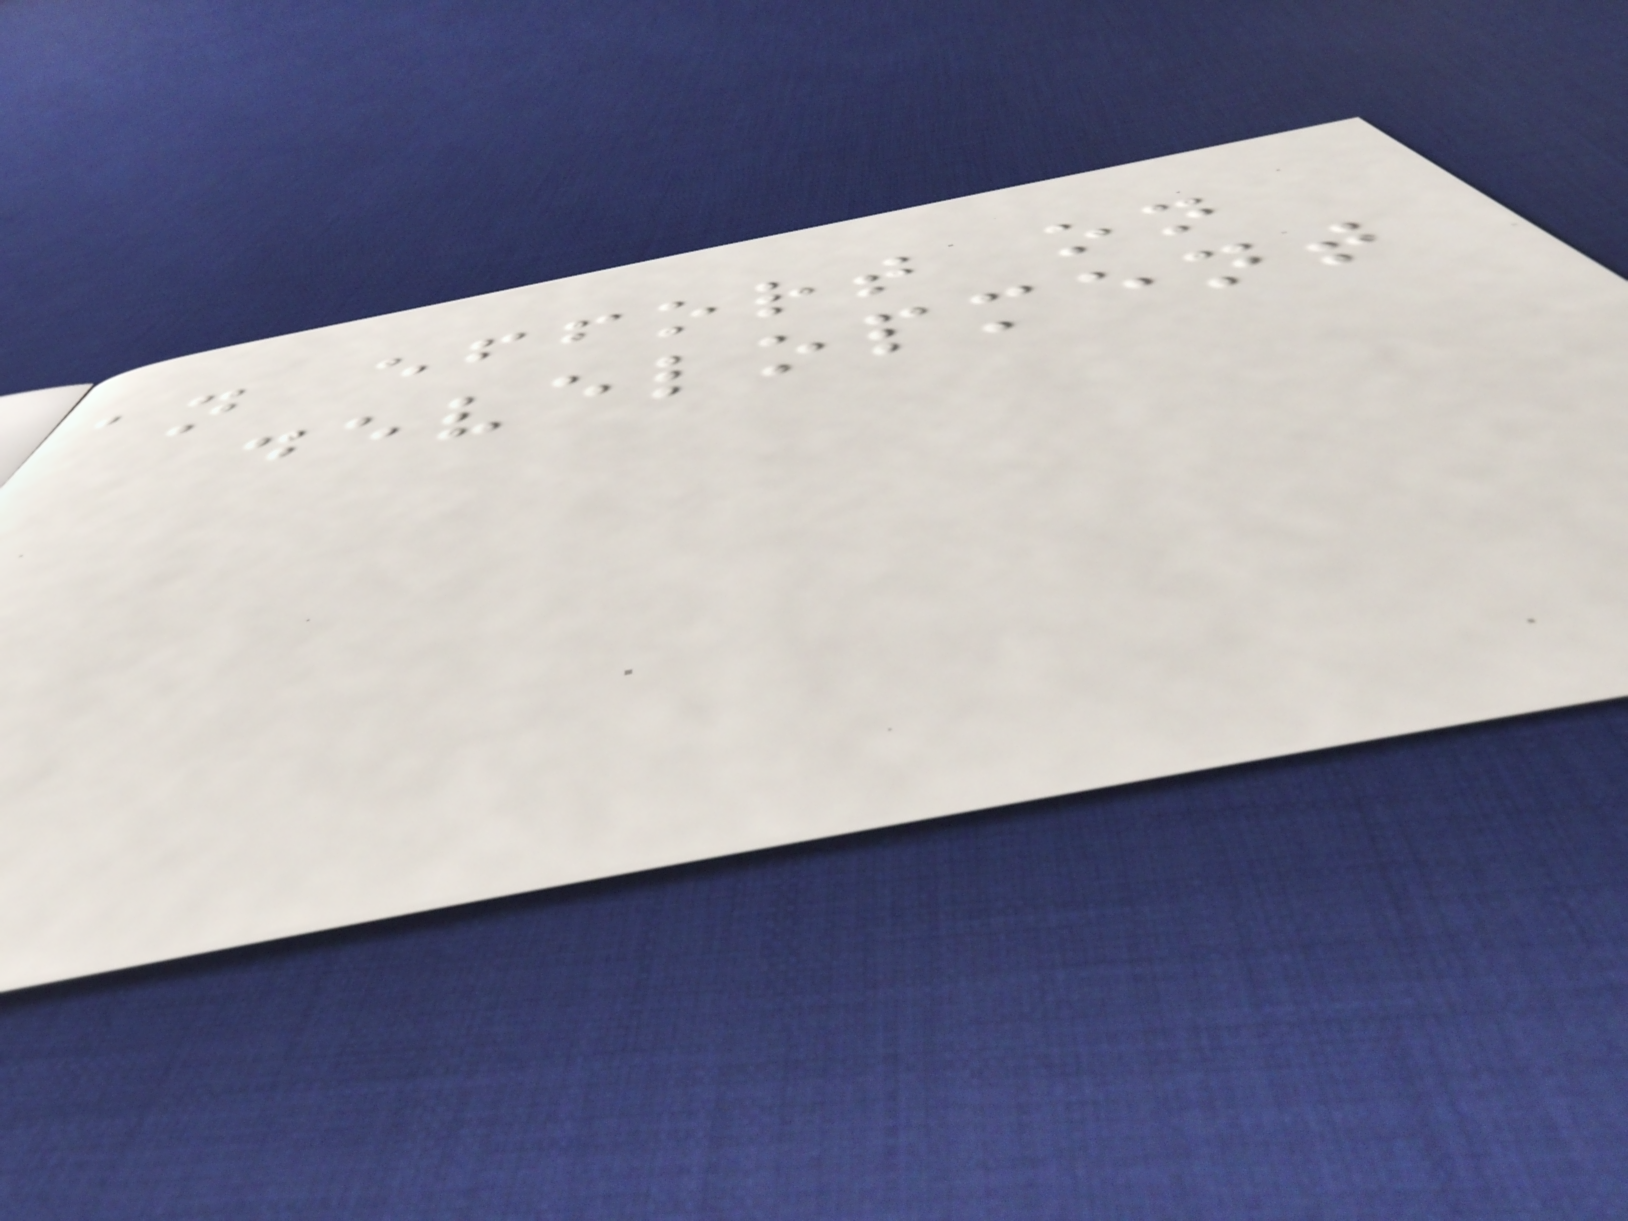an effort on
development
